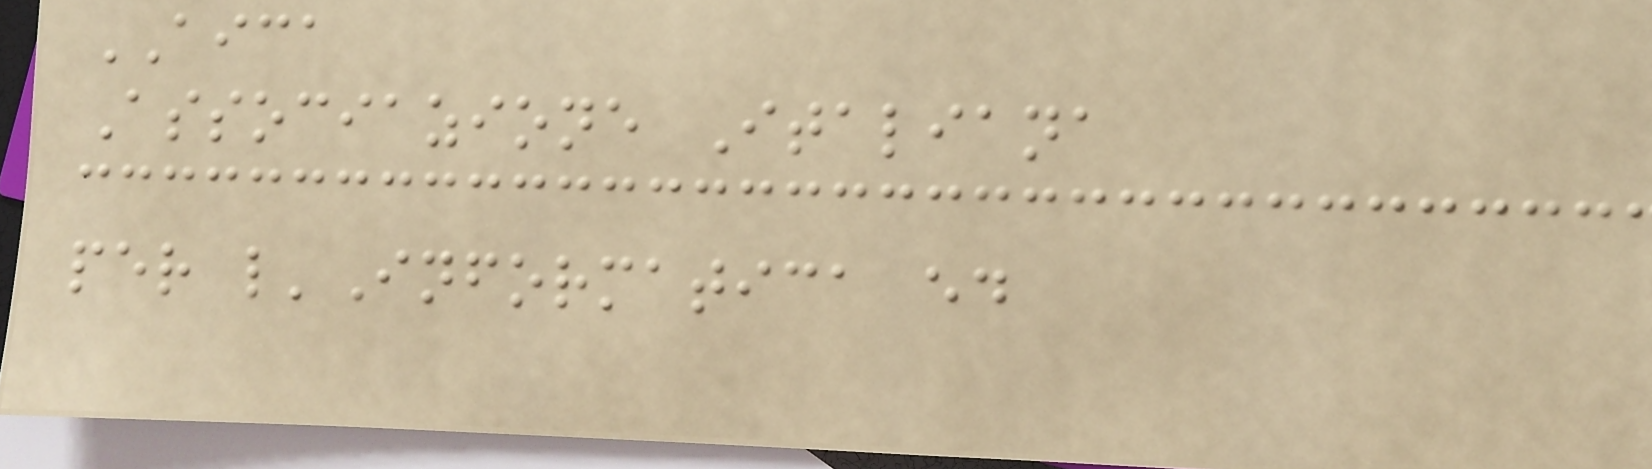AICA
Associazione Italiana
per l'Informatica ed
